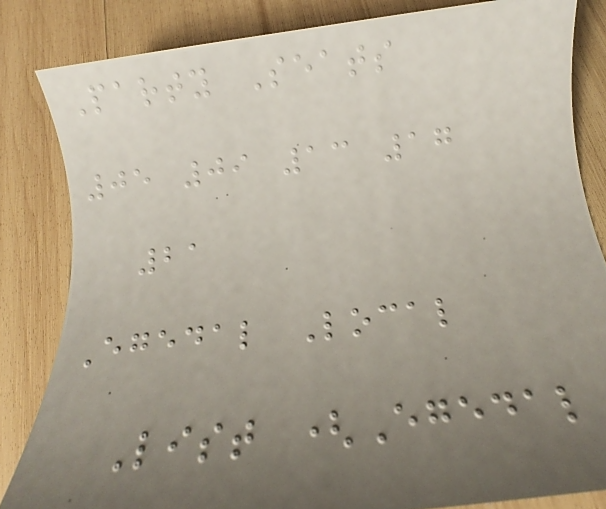Party Seats
05 09 13 17
21
Egedal Local
List (Egedal
